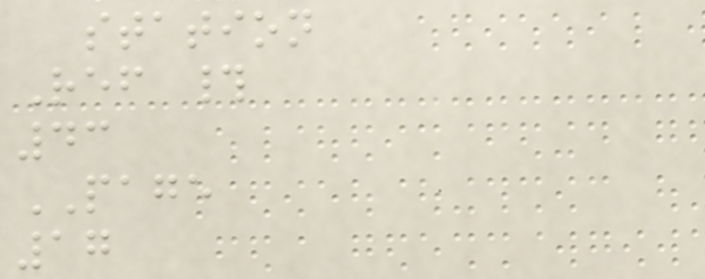station
Ref #
43
PAGE
17
